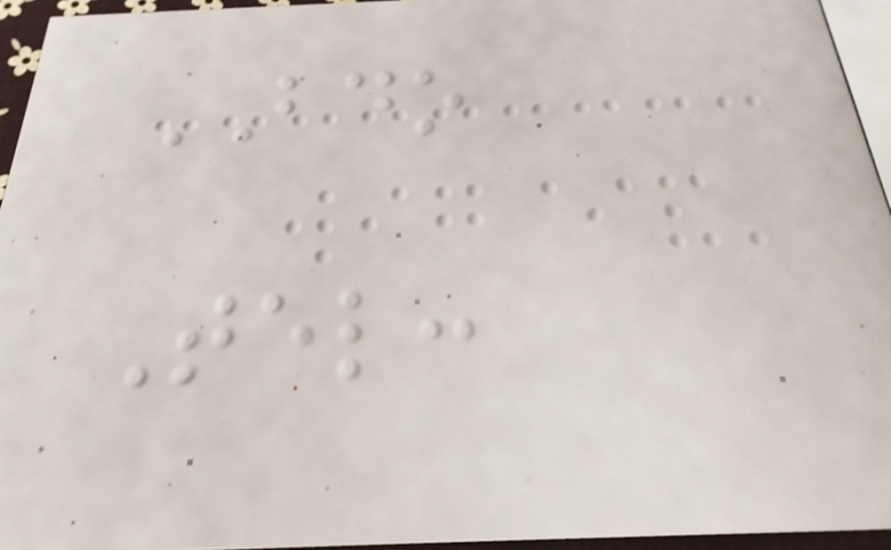BDO
Tel:
